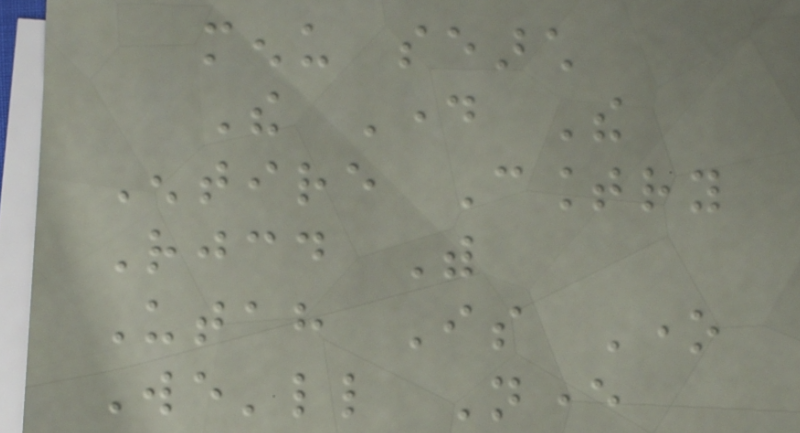menu search
The Day The
Entire Country
Rejoiced With
Utah Is One
We'll Never
